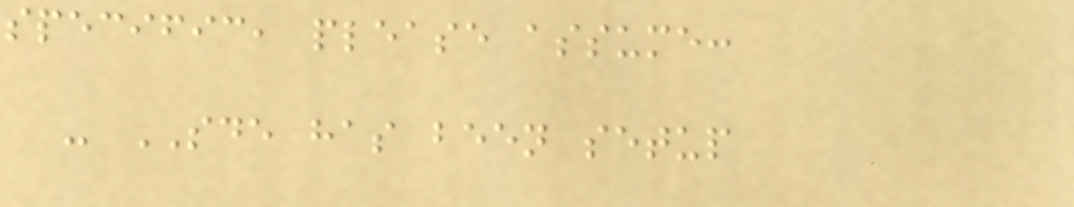specific, please assume:
- SDE has been setup
